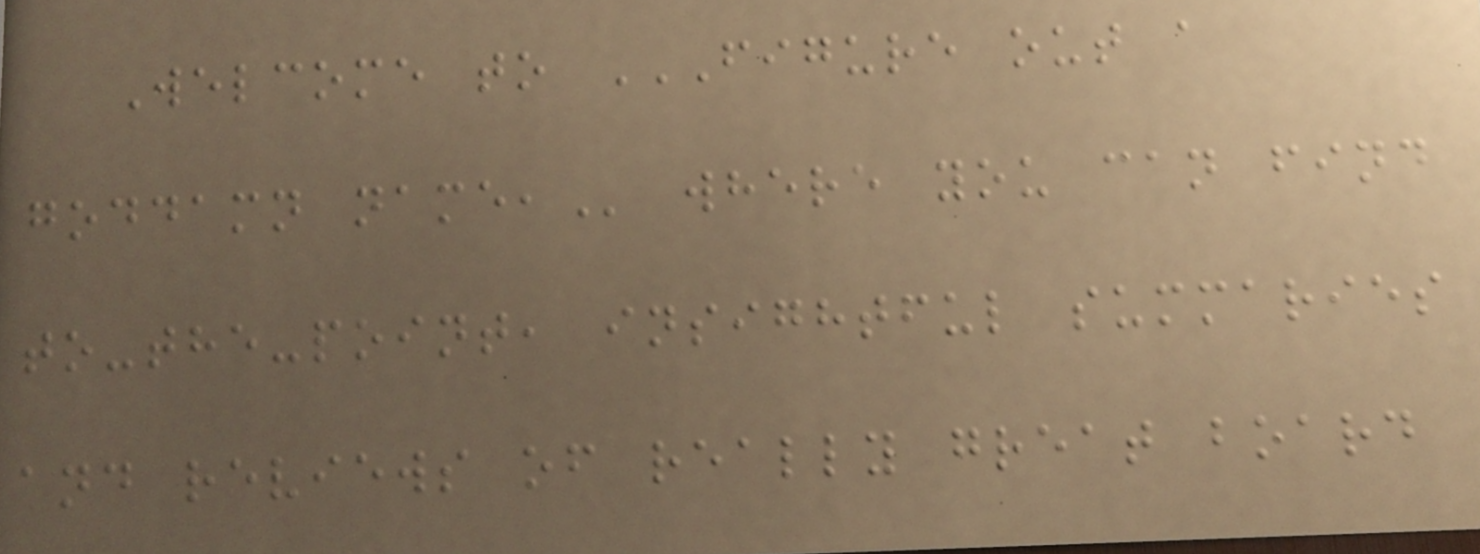Welcome to FIGURE OUT A
GODDAMN NAME, where you can find
to-the-point, insightful summaries
and reviews of really great board
